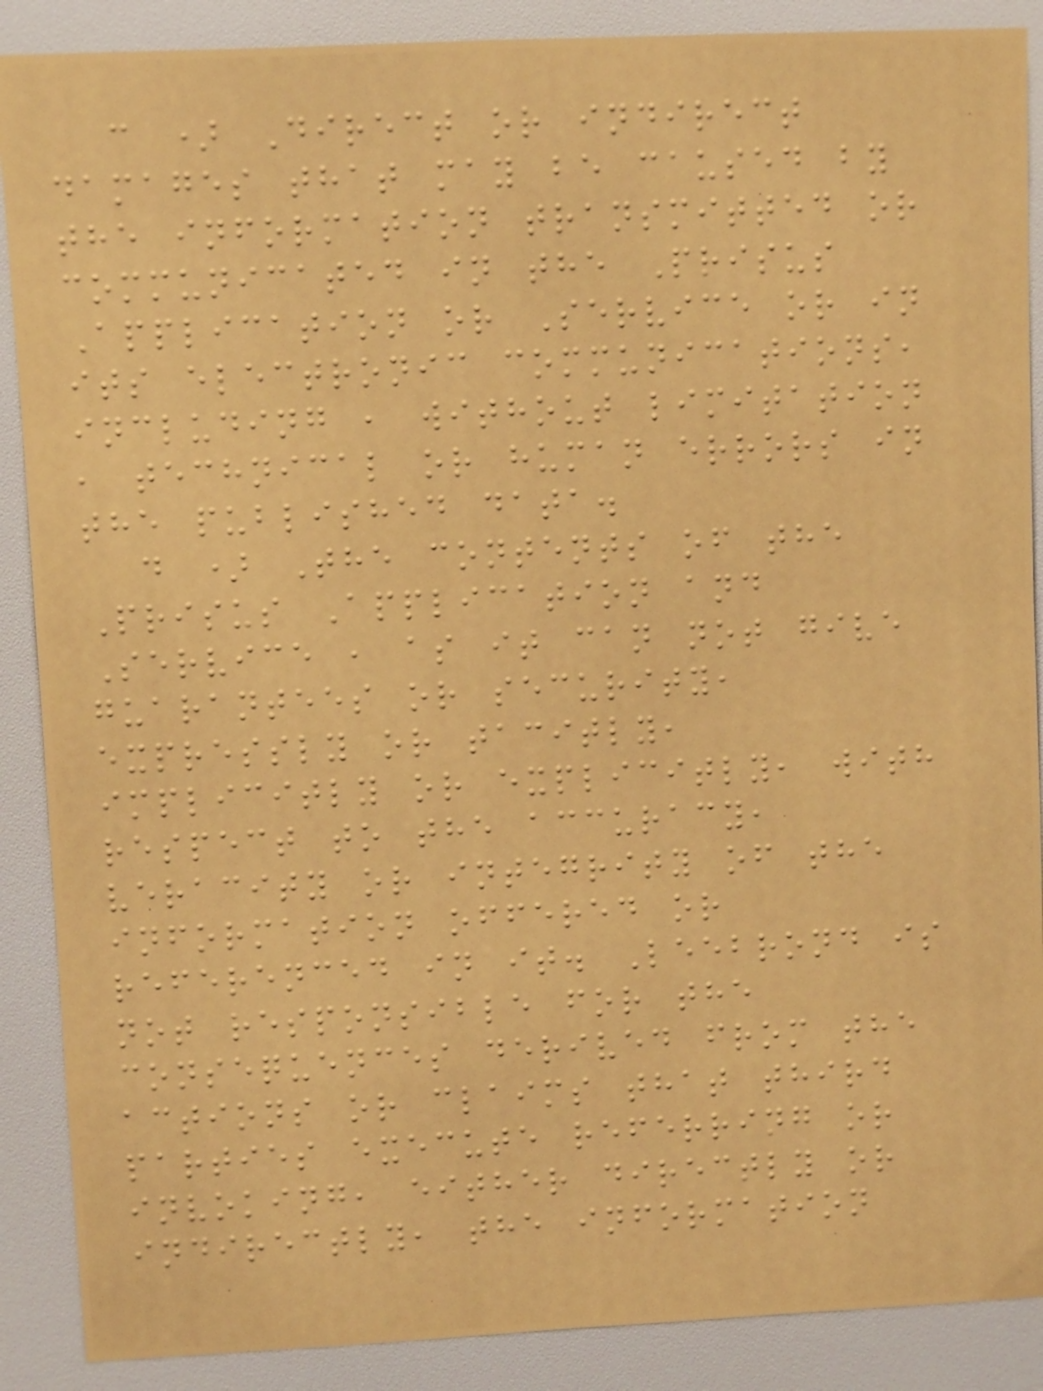c ) Direct or indirect
damages that may be caused by
the information transmitted or
communicated in the Prisus
Application or Service or in
its electronic communications,
including , without limitation
, technical or human errors in
the published data.
d ) The contents of the
Prisus Application and
Service , as it can not give
guarantees or security,
expressly or tacitly,
implicitly or explicitly, with
respect to the accuracy,
veracity or integrity of the
information offered or
referenced in it. Leebrond is
not responsible for the
consequences derived from the
actions or claims that third
parties execute referring or
invoking, either directly or
indirectly, the information
